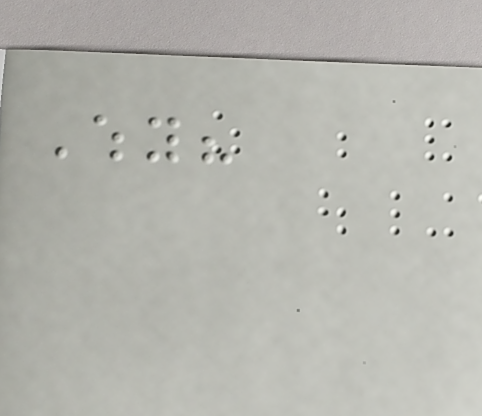Why?
